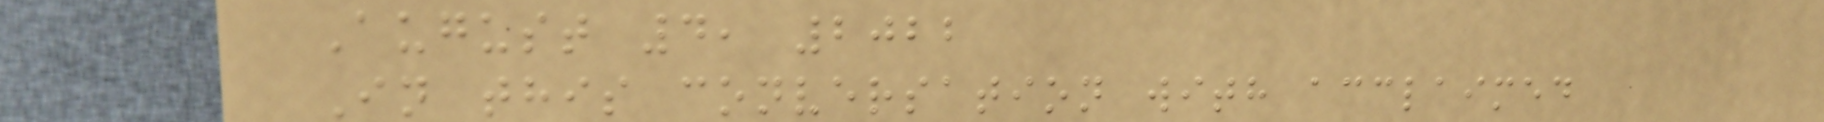August 4, 2022
In this conversation with acclaimed
